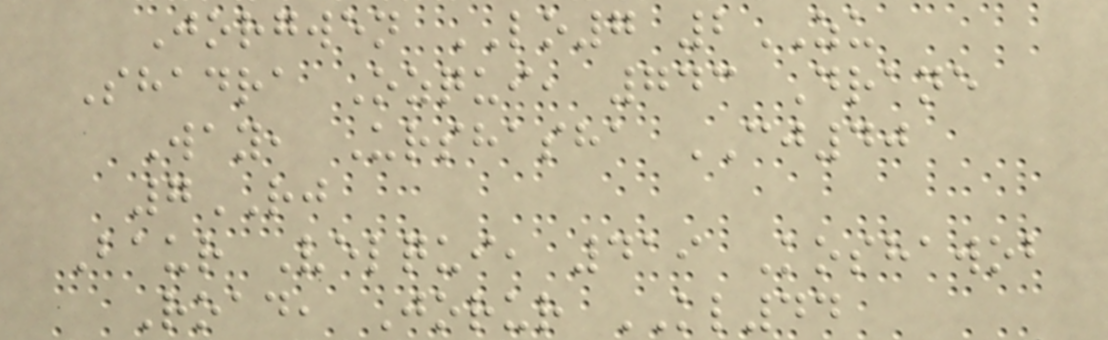Jorgwen LO7 2ZU
Shadra Ozqui, 743 Drane
Way, Urshasha CJ40
7RJ
Baur Velqui, 419 Koshawob
Road, Jorur KL44
